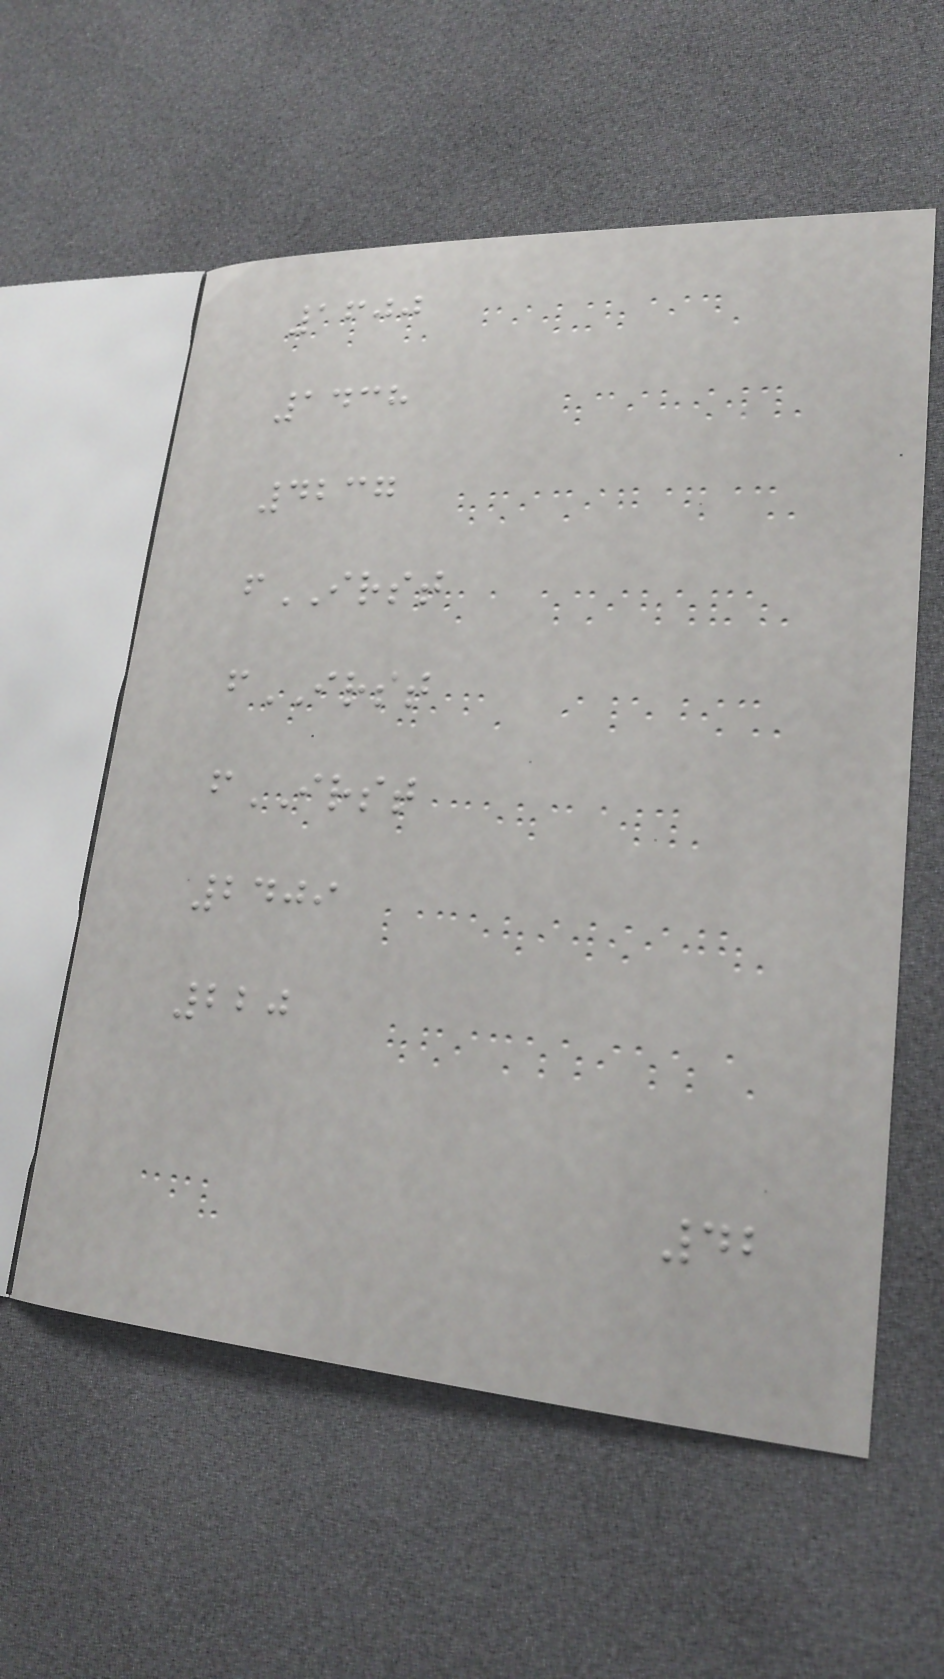1600
1438
4237
fIRST
fIRST
fIRST
2409
220
42
